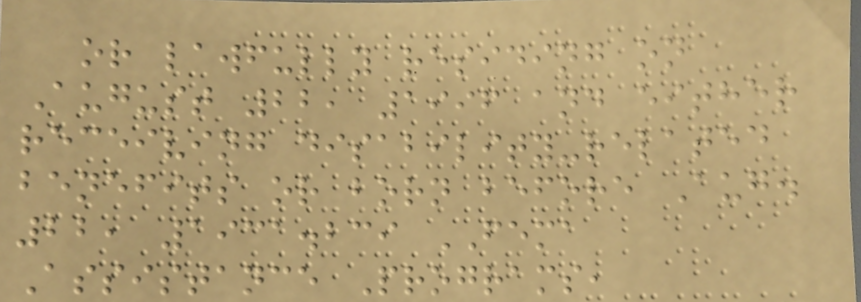or lawfully residing on
August 22, 1996 and either
receiving disability-related
benefits or born before Aug.
22, 1931.239 FEMA
Assistance Programs,
